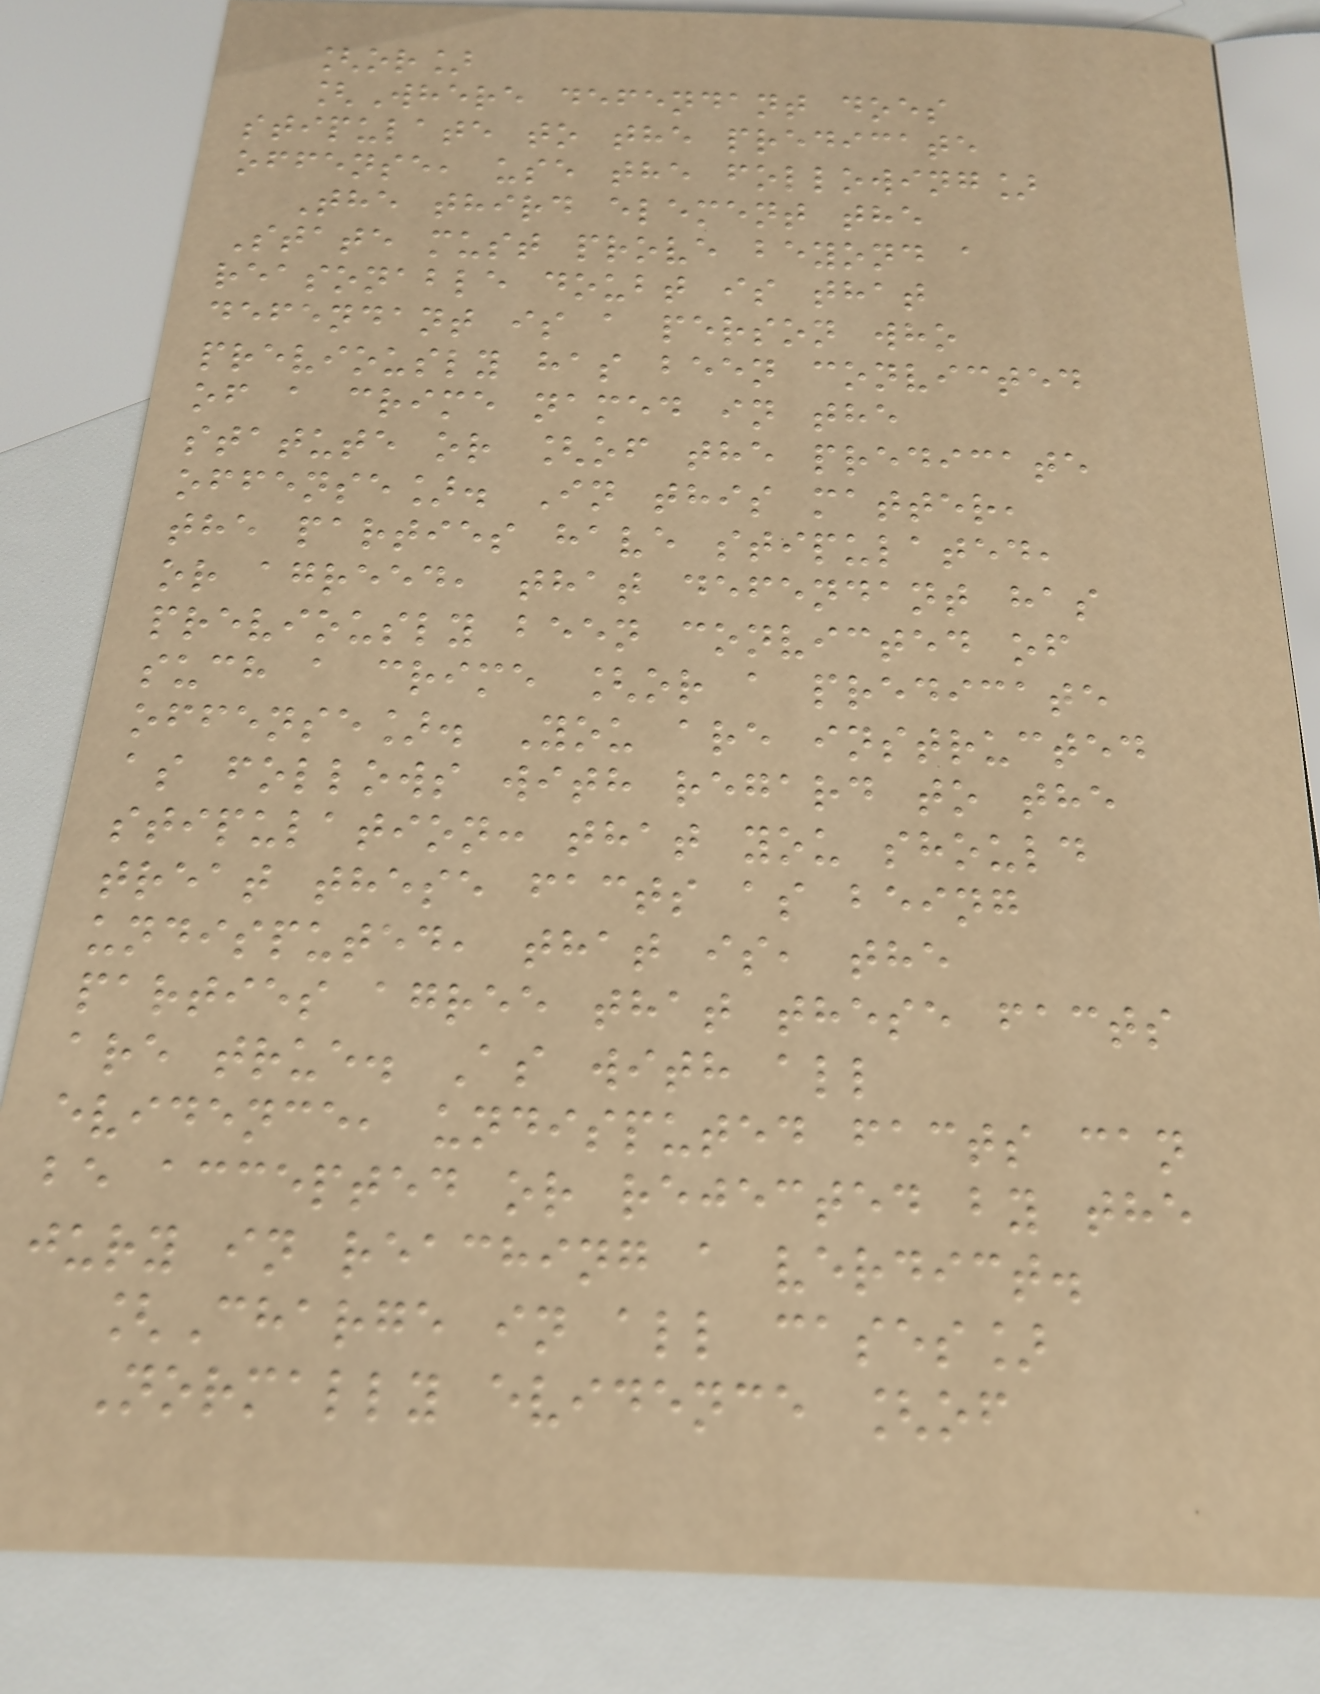[or]
[Where defendant does
stipulate to the predicate
offense, use the following]
The third element the
State must prove beyond a
reasonable doubt is that
defendant is a person who
previously has been convicted
of a crime named in the
statute or [of the predicate
offense]. In this matter,
the parties have stipulated,
or agreed, that defendant has
previously been convicted of
such a crime [or a predicate
offense]. You are instructed
as follows with regard to the
stipulation: that you should
treat these facts as being
undisputed, that is, the
parties agree that these facts
are true. As with all
evidence, undisputed facts can
be accepted or rejected by the
jury in reaching a verdict.
[Charge in all cases]
Normally evidence [of
